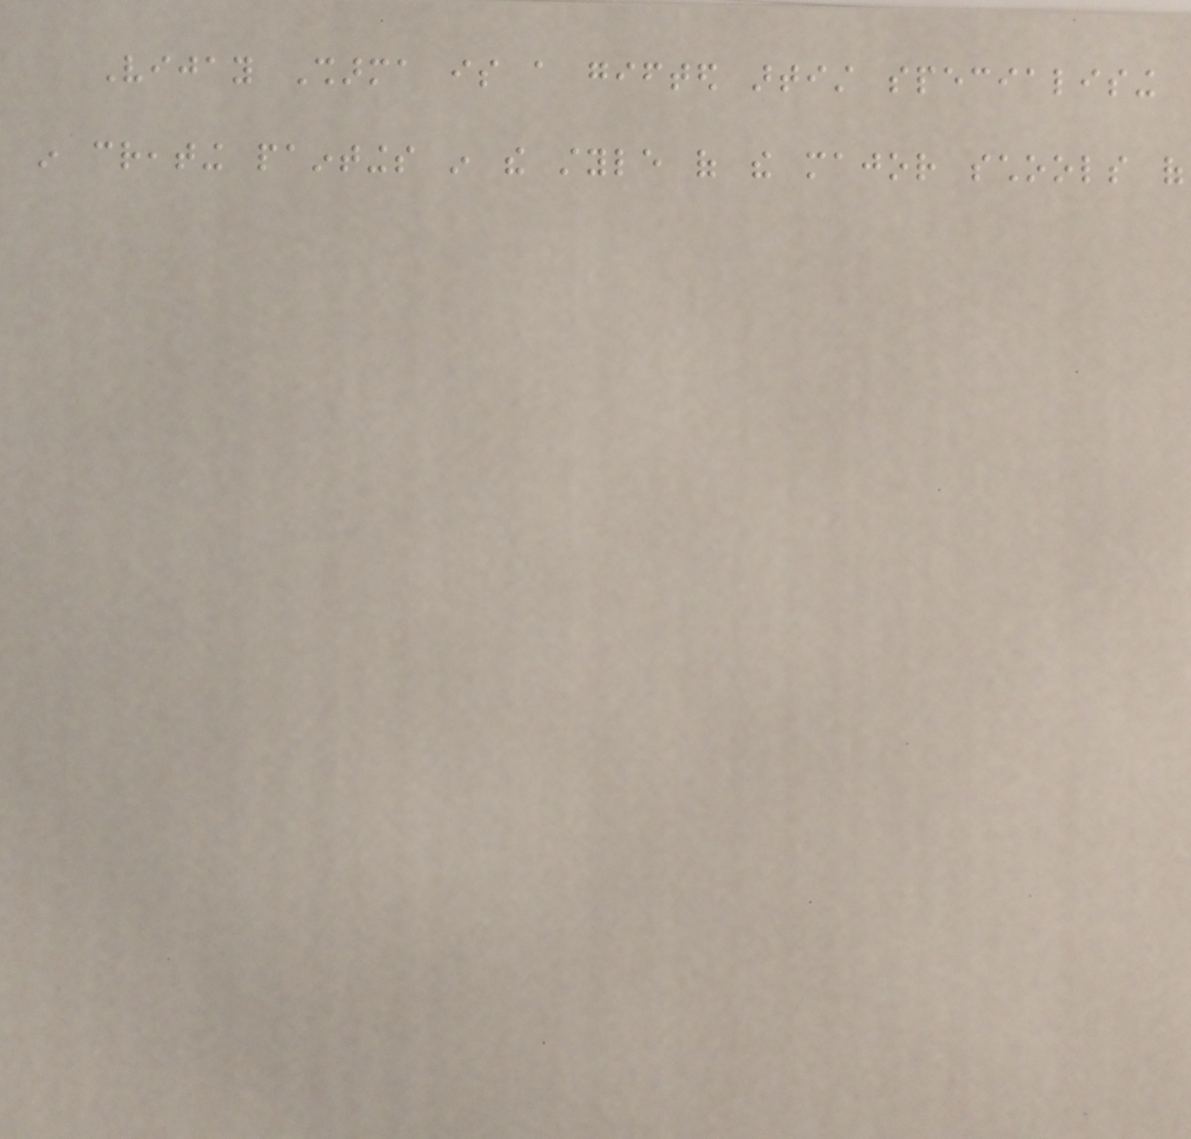Vijay Sharma is a gifted artist specialising
in creating paintings in the style of the major schools of
